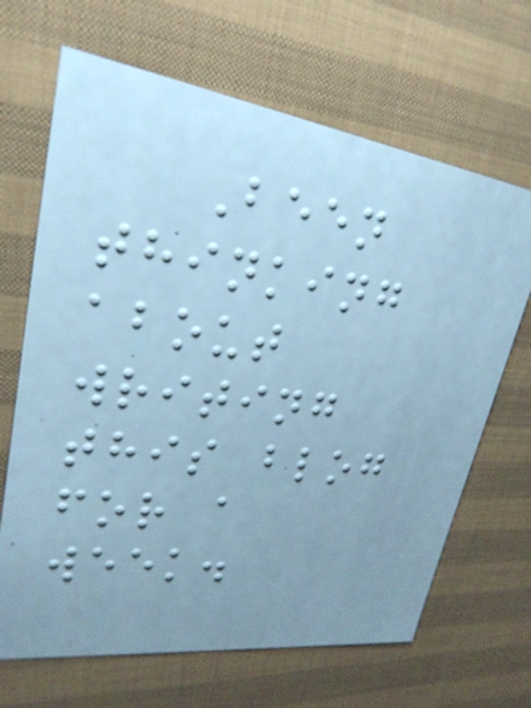Been
thinking
about
writing
this blog
for a
week.
